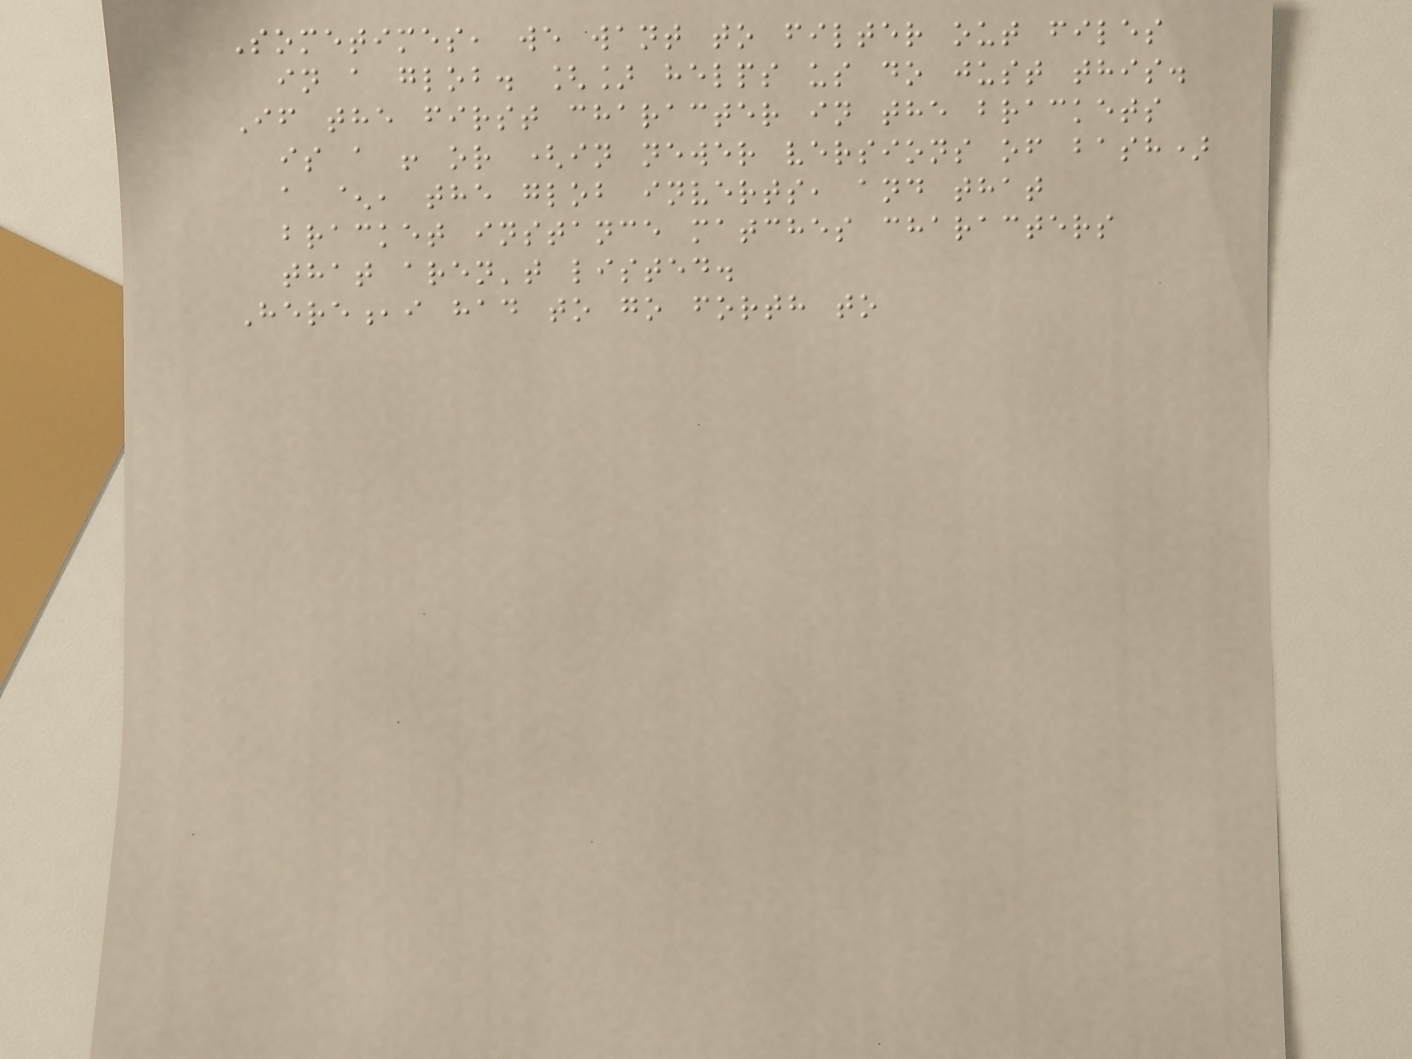Sometimes, we want to filter out files
in a glob. [] helps us do just this.
If the first character in the brackets
is a ! or (in newer versions of bash)
a ^, the glob inverts, and that
bracket instance matches characters
that aren't listed.
Here,i had to go forth to
